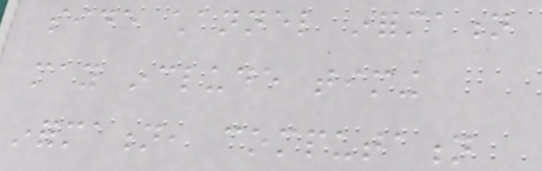side channel information
may include timing
information, computation
